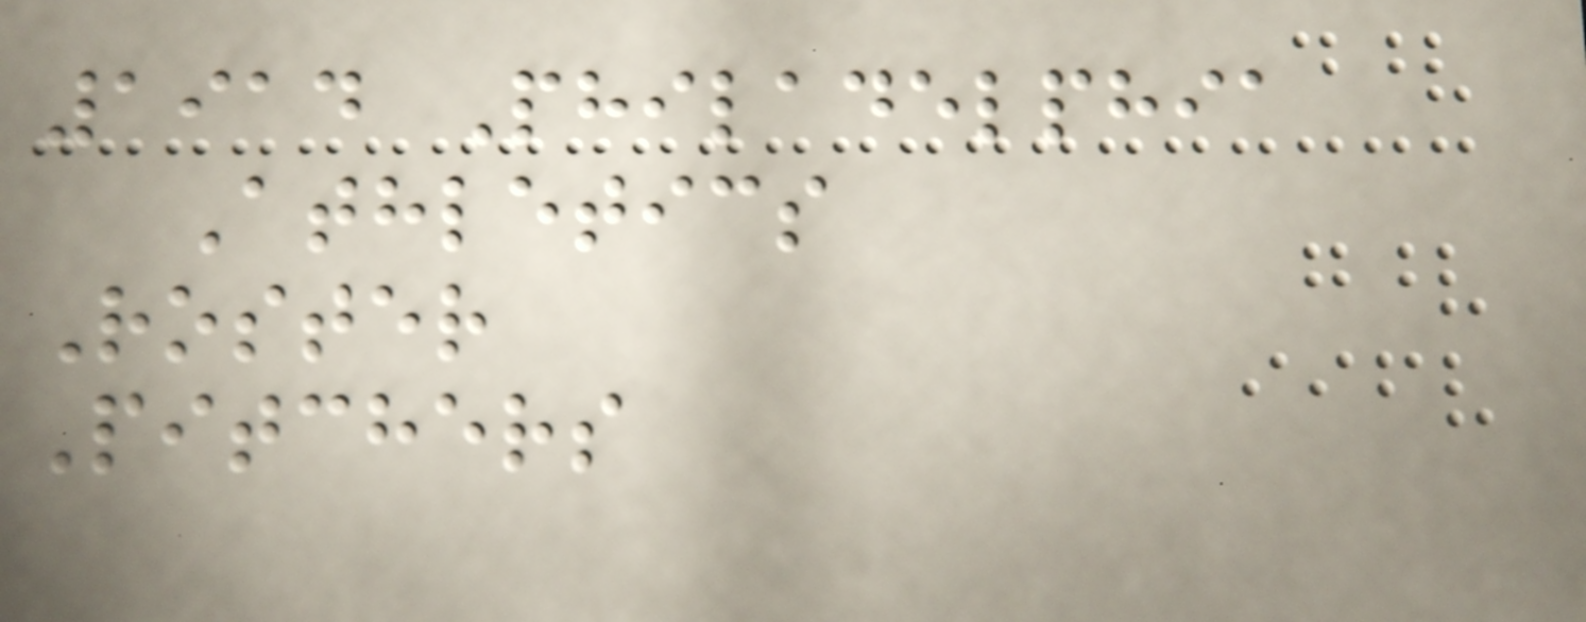1914 Philadelphia
Athletics
Roster
Pitchers
